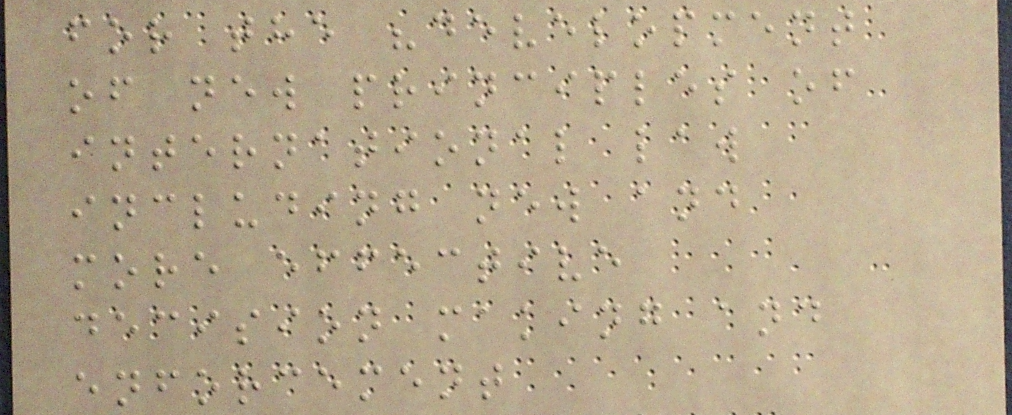for the "development
of new principles of
international law
including new and
more effective
decision making and
enforcement
